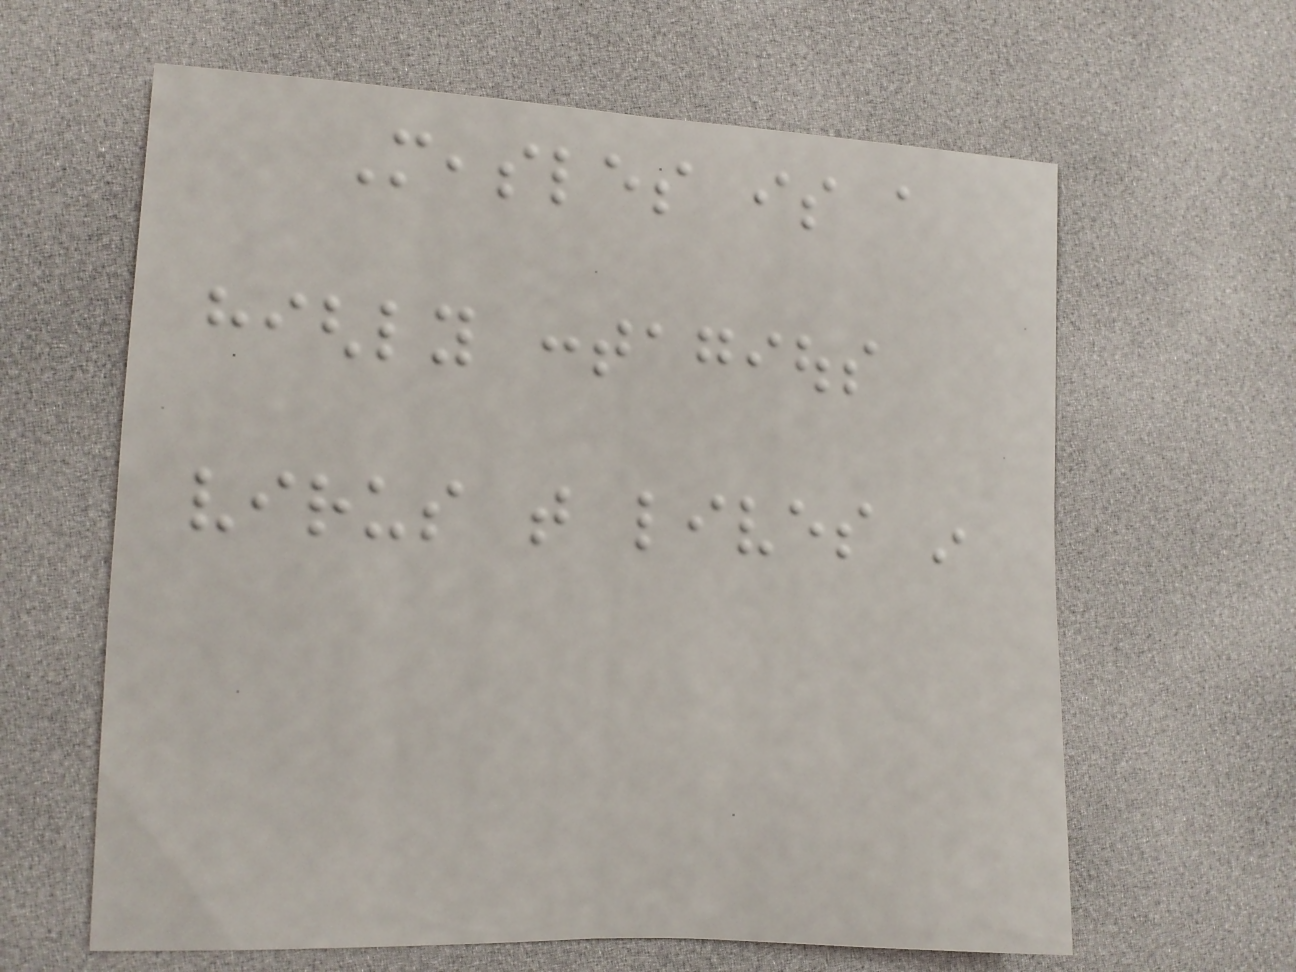Measles is a
highly contagious
virus that lives in
